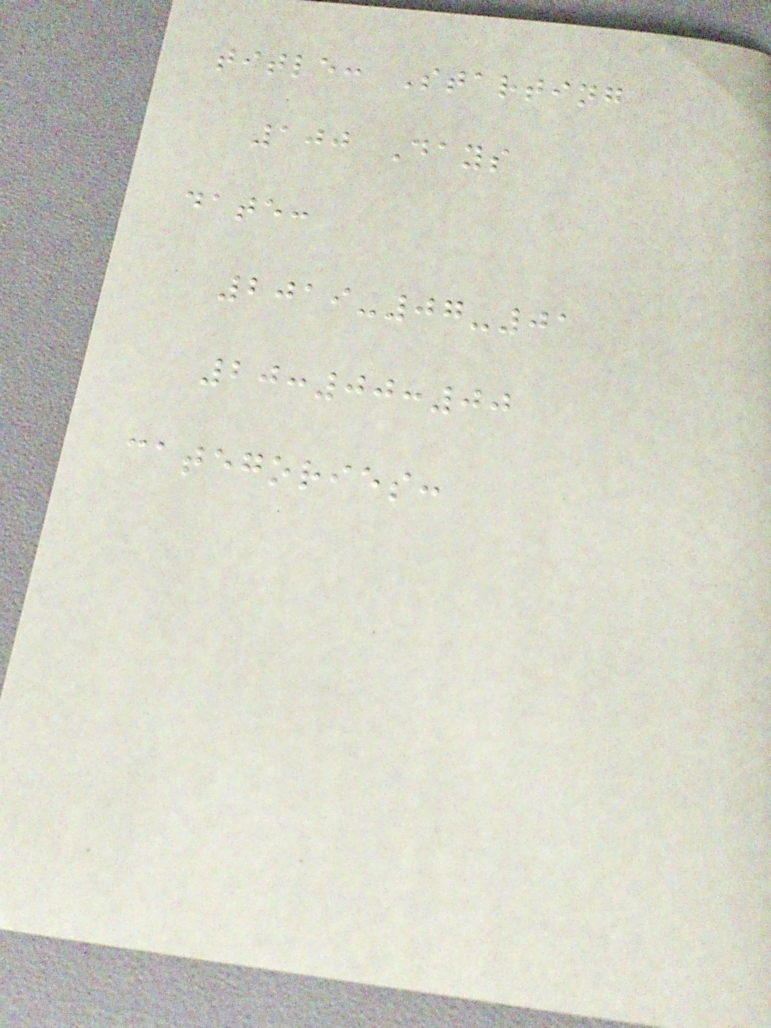title: Starting
100 Days
date:
2019-07-01
20:00:00
categories:
